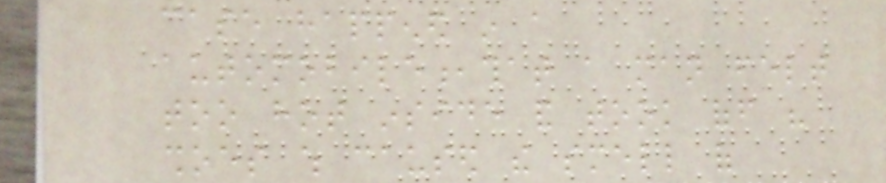case happened in a
automobile,that a man felt
too hot inside and took off his
shoes which caused the smell of
